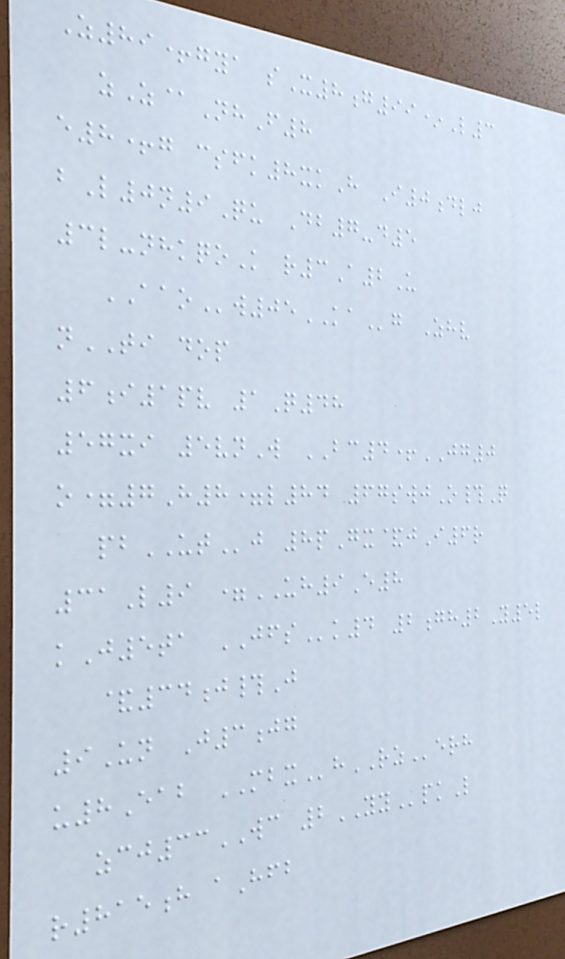Z89+gya sX8g99*L3
zZ@NhF8
e8+g csfk8xkH I0dlj
bL0n9Qu Db7-d5
3l-nhkqoK r3A2U
AAOw05KAg Zhv
nTI dop
6i1pv 1Q48
57xi 5vnW BC4+JG0
o=7H8=l84 67swjO#Q
pbUTj 8pGx&jI6r
31L9 =UH9E8
kJ5ta JFSk4 2gh2Y5l
&34j#J
9Un J3jg
u8Eab MBXhRZerh
zcj33WC 2YYpkL
r815h aHfb
